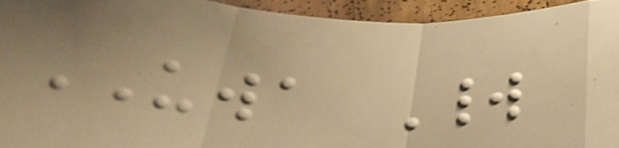UWA World
